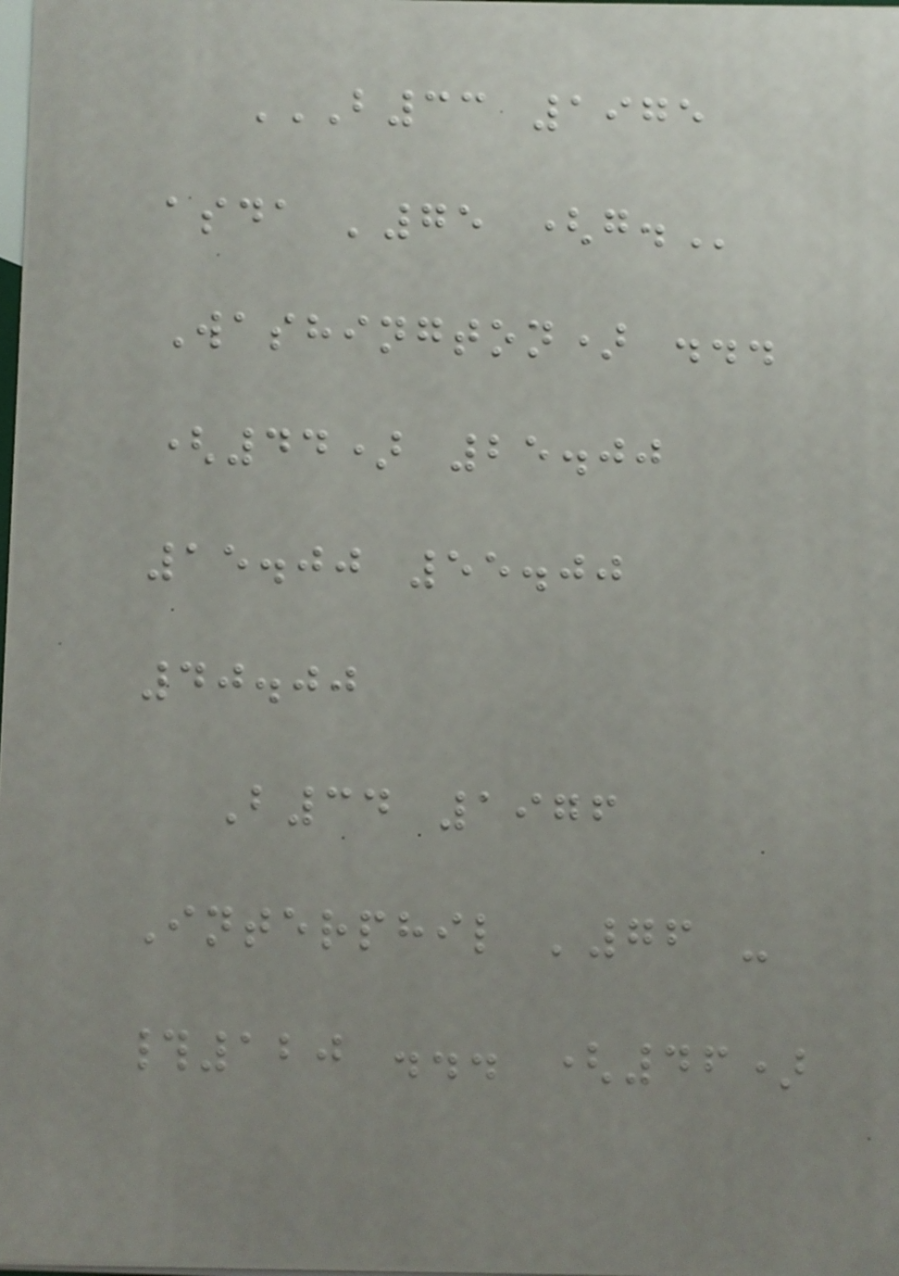B33 1975
ASDA '75 (G.
Washington) ...
(44) 25.00
15.00 55.00
40.00
B34 1976
Interphil '76 -
#120 ... (46)
